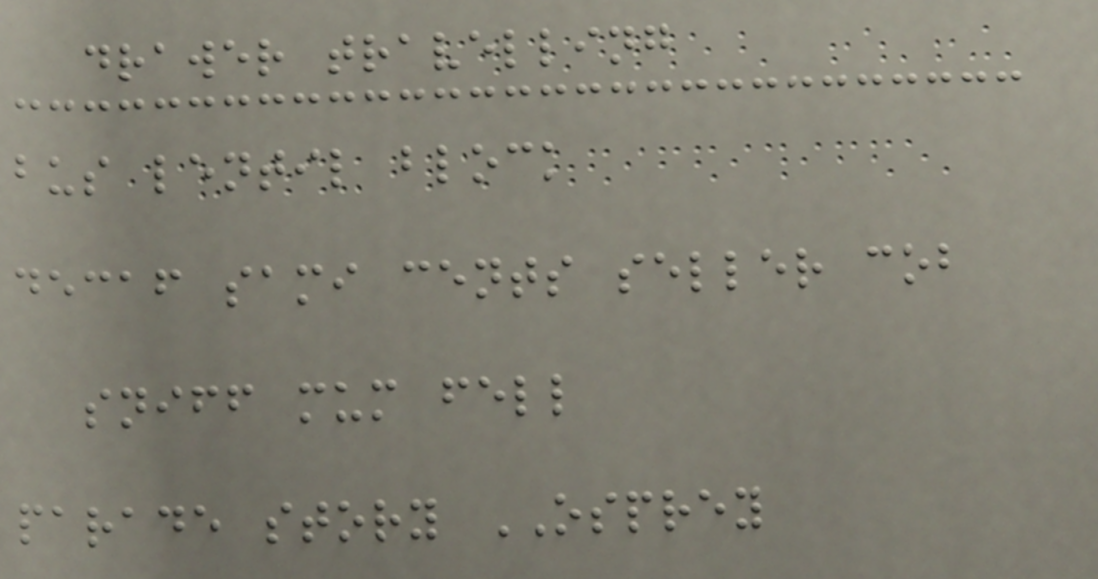drawer travelling
bus lentil block
decaf sami cents seller cob
sniff mum fell
parade story OSPREY
